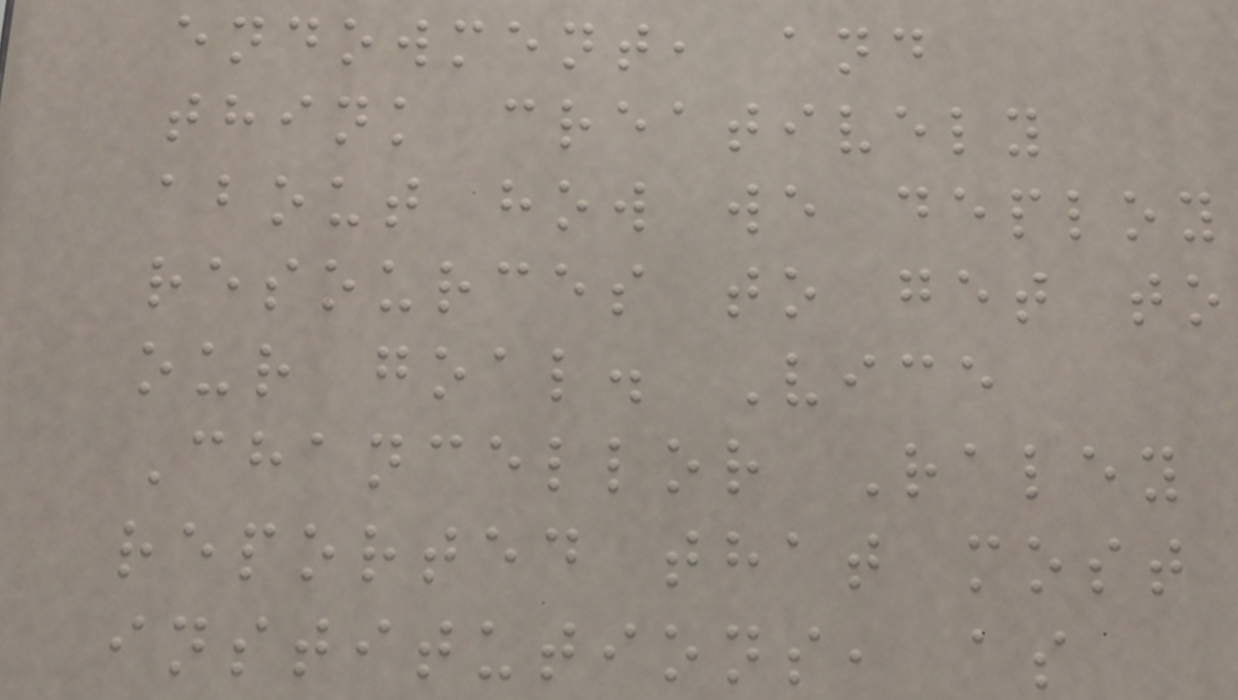endowment, and
think creatively
about how we deploy
resources to get to
our goal. Vice
Chancellor Raley
reported that most
institutions, as
